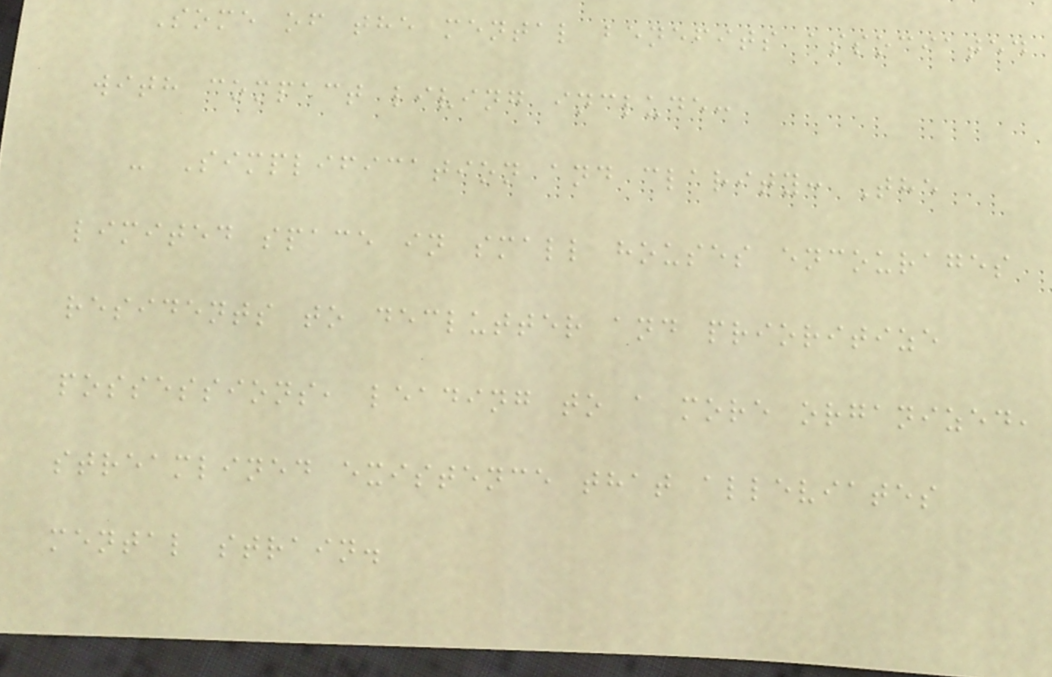Some of the mental benefits associated
with compact living include:
- Simplification and clarity: The
limited space in small houses encourages
residents to declutter and prioritize
possessions, leading to a more organized,
streamlined existence that alleviates
mental strain.
